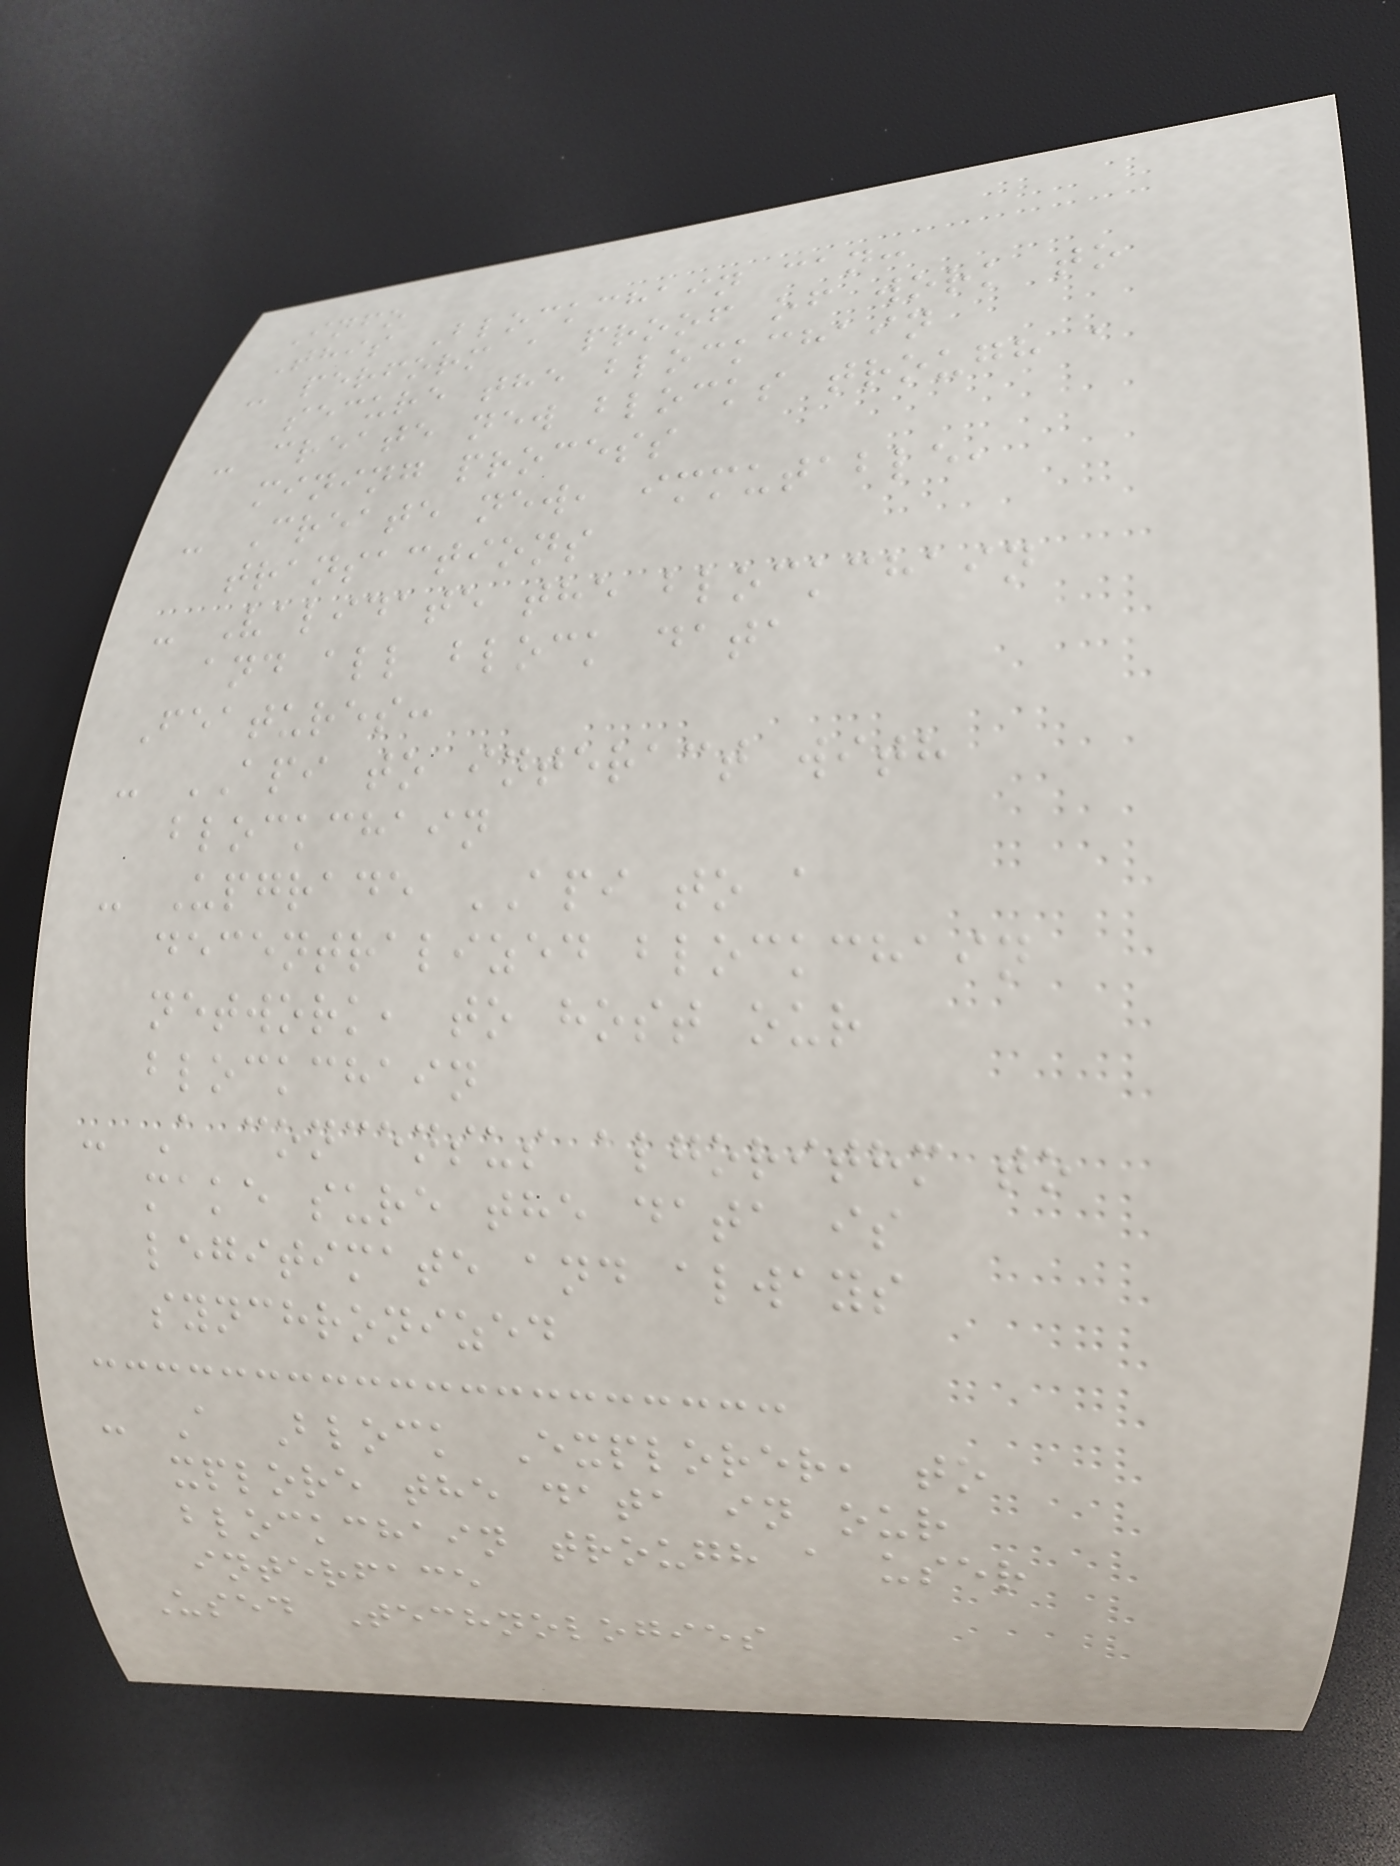Info
This Blockchain can:
- perform a proof of work to
secure the blockchain
- create new blocks trough a
mining process
- Create new, immutable,
transactions
- Validate the blockchain
and all block data
Features:
- API to interact with
blockchain
- Upgrade API to a
decentralized blockchain
network, to host our
blockchain
- A concensus algorithm to
make sure the data is
legitimate and always
synchronized
- A Block Explorer, to
xplore the data in our
blockchain trough a user
interface
Used Technologies
